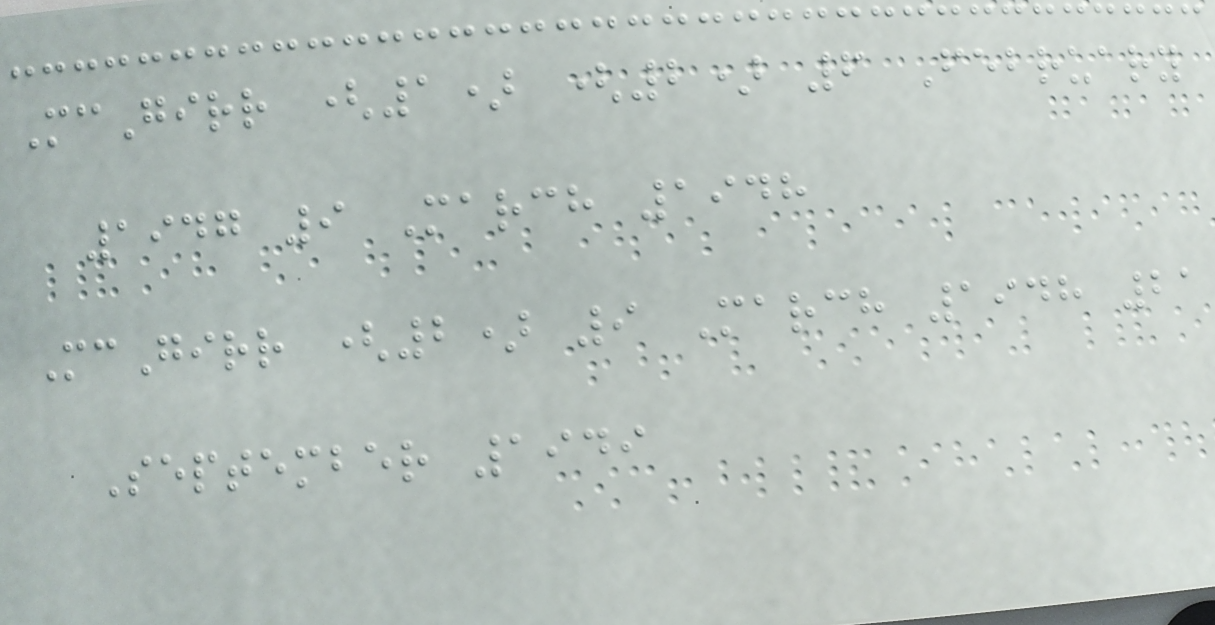McGirr (1) (2) 6 February
1947 9 March 1948
McGirr (2) 9 March 1948 21
September 1949
